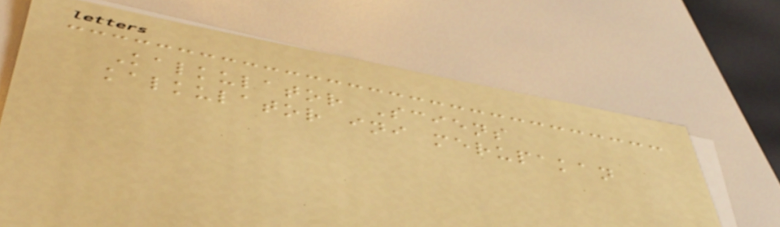Kalkulator Sciens
kalkulator ini merupakan
